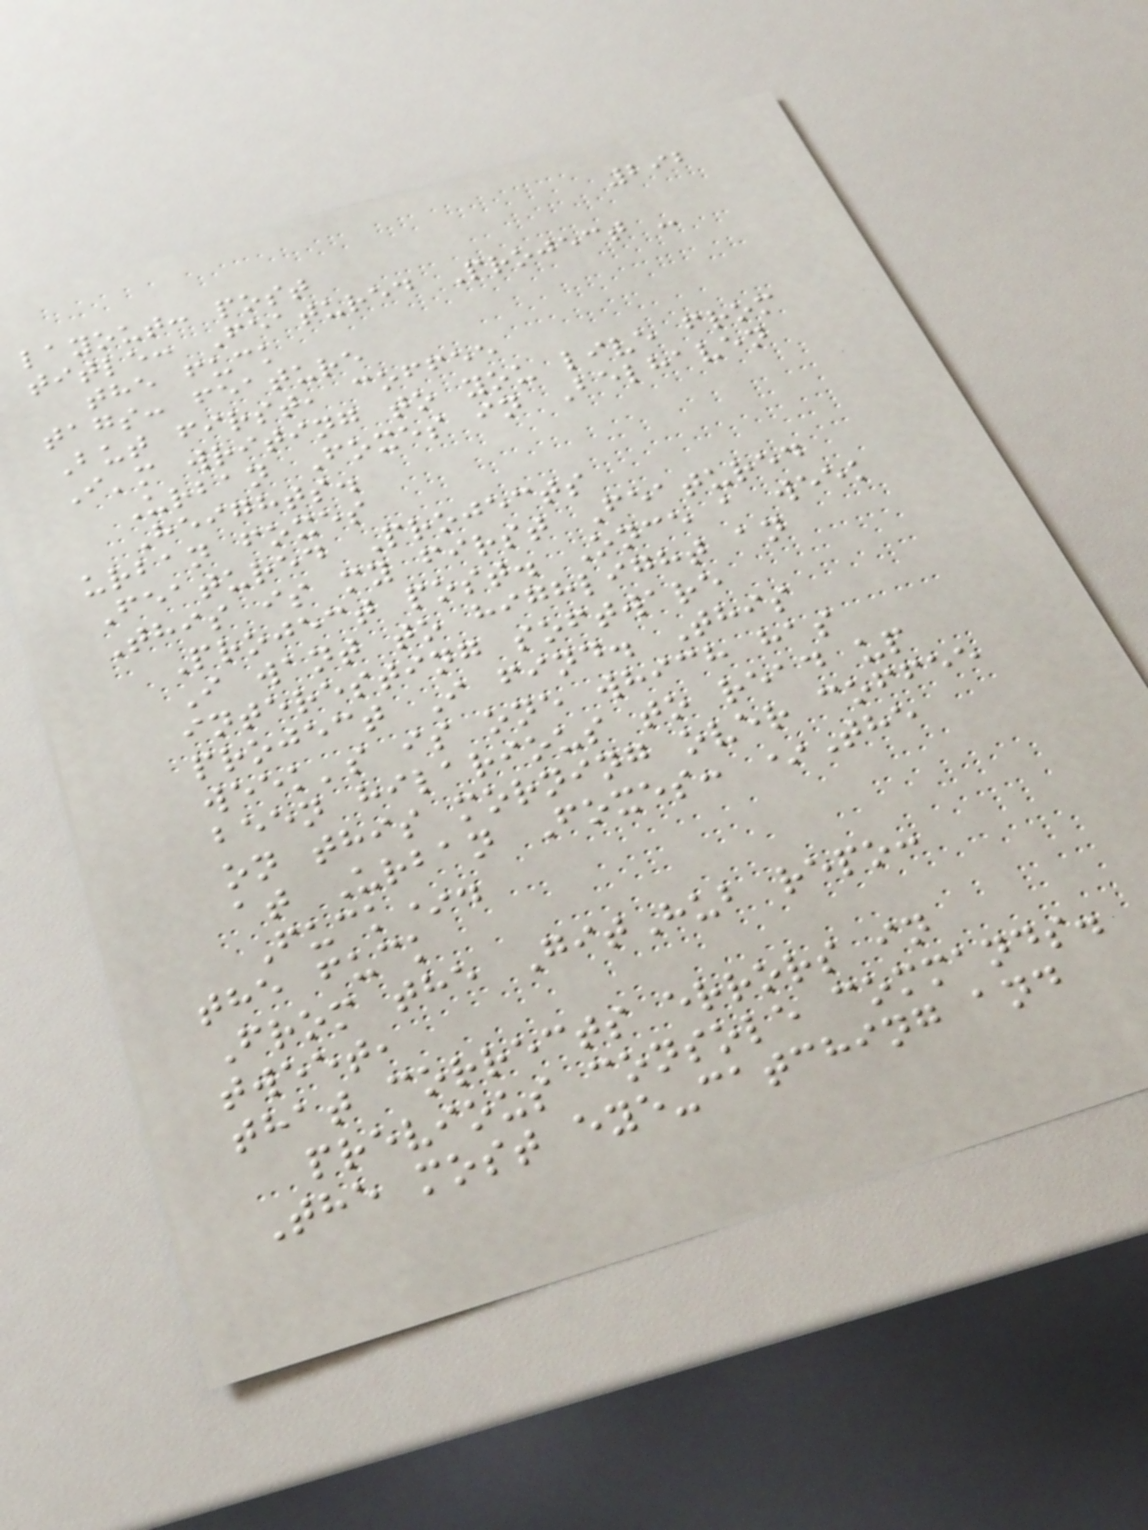292
layout: post
title: Featured Project -
the fuck
tags: feature
But first, coffee
I'm writing to you live from
Urban Foxes in Belhaven
Heights.
urban foxes
Featured Projects
This is my first Featured
Project post. Once a week
I want to highlight an
interesting software
project I find. This
week's is one which has
been hilarious to read up
on this morning over coffee
at Urban Foxes: *The
Fuck*.
the fuck
From the GitHub repo:
tweet,
that corrects errors in
previous console commands.
The most eye-catching and
